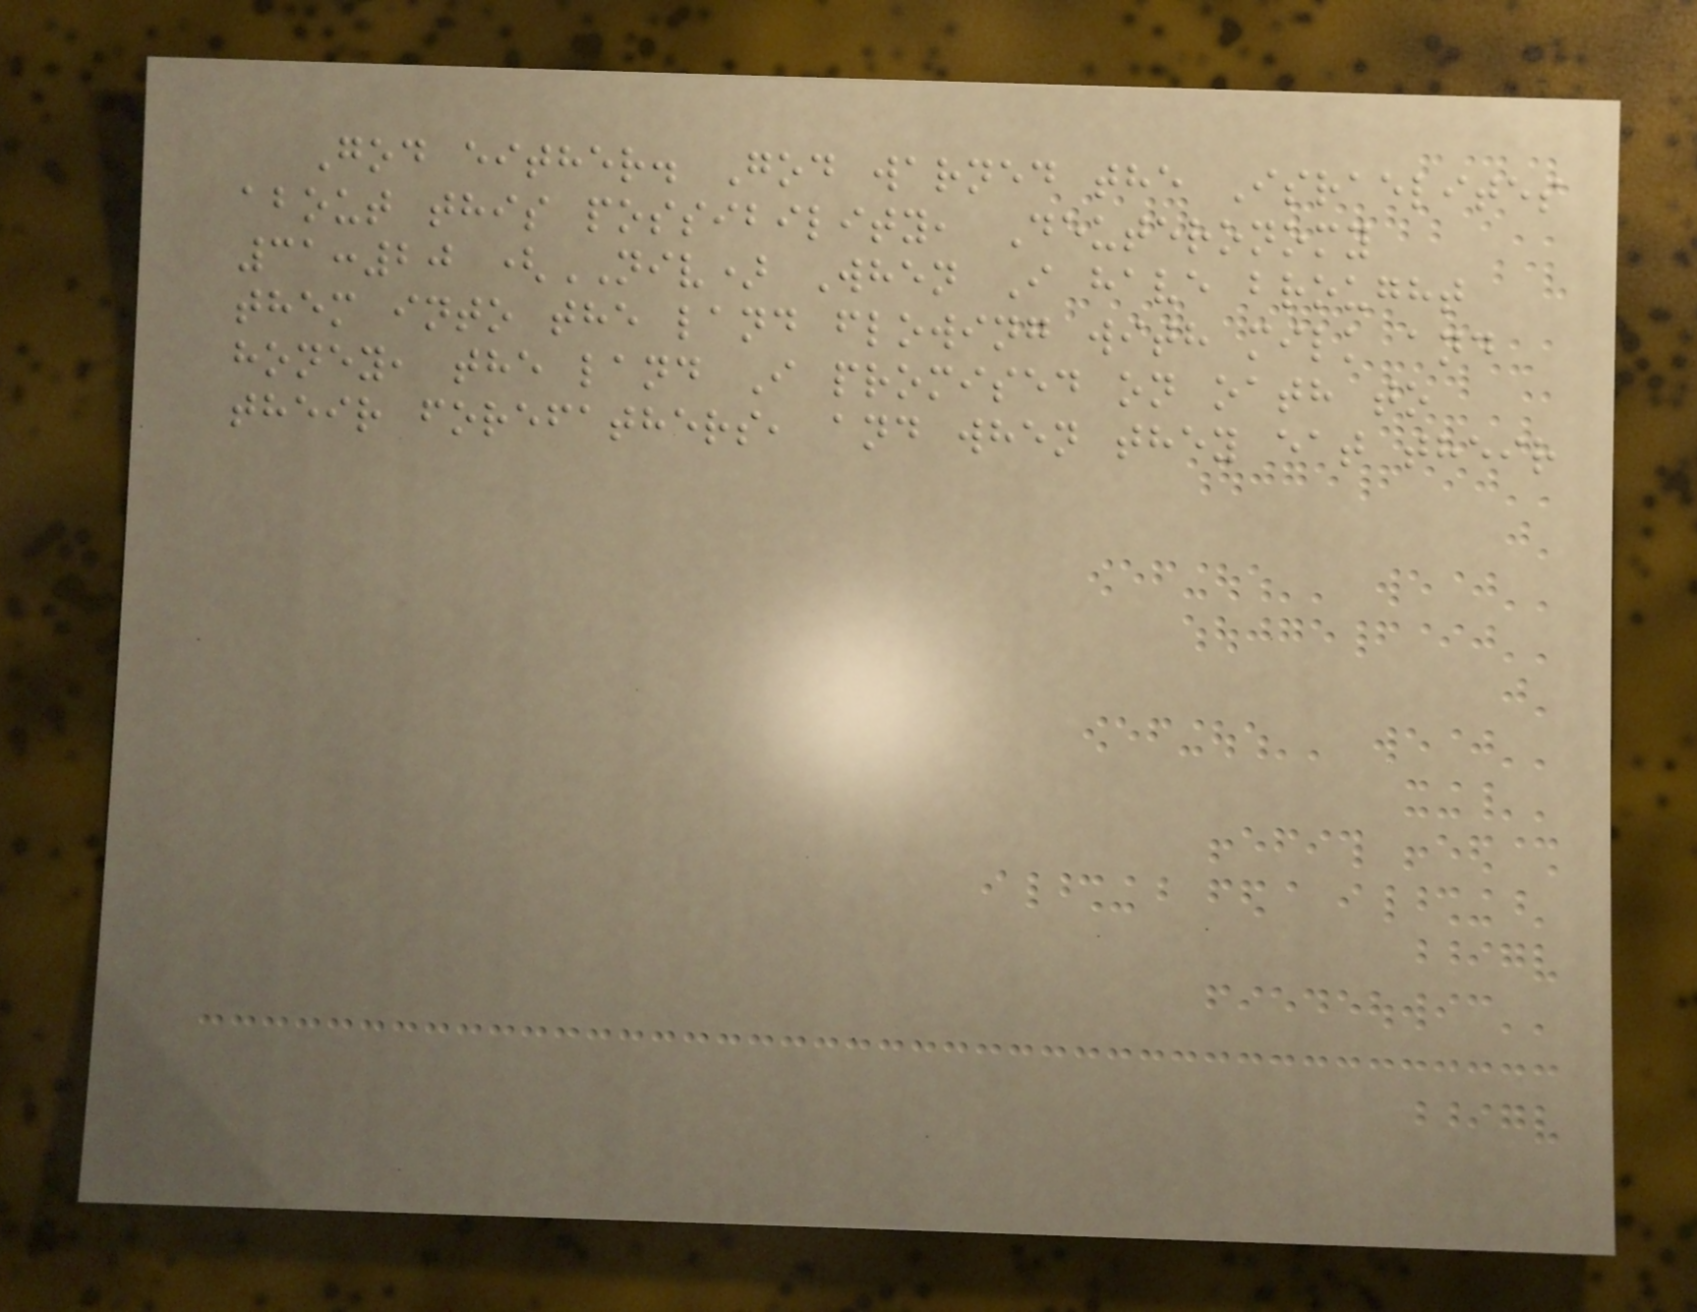God either. God warned the Israelites
about this possibility, Deuteronomy
31:20 (NIV) When I have brought
them into the land flowing with milk and
honey, the land I promised on oath to
their forefathers, and when they eat their
